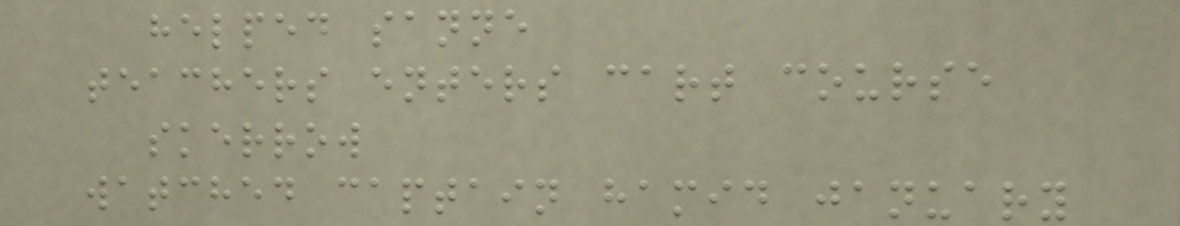helped sanne
teachers enters cart course
skerrow
watched captain hamid january
